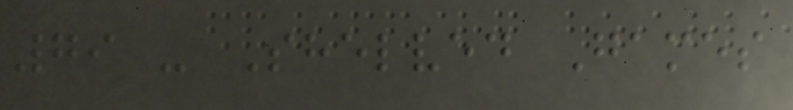79 - Shelved Games
